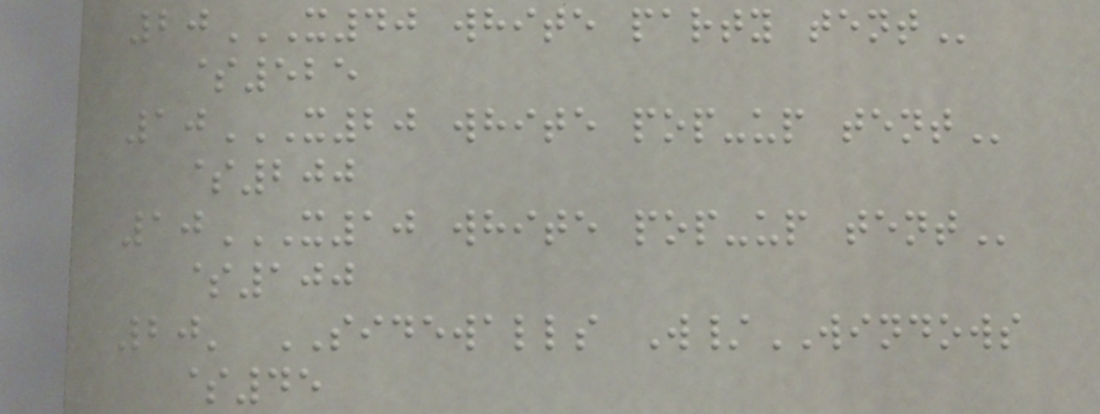20X40 WHITE PARTY TENT
$525
10X20 WHITE POP-UP TENT
$200
10X10 WHITE POP-UP TENT
$100
20' SIDEWALLS W/WINDOWS
$45
